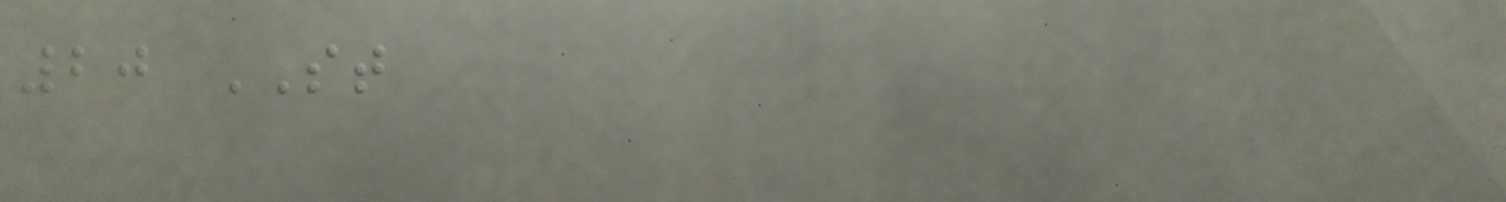20 ST
